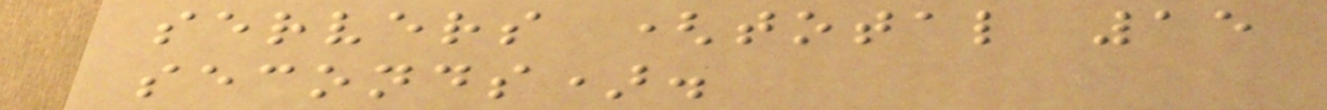servers (total 15
seconds).
